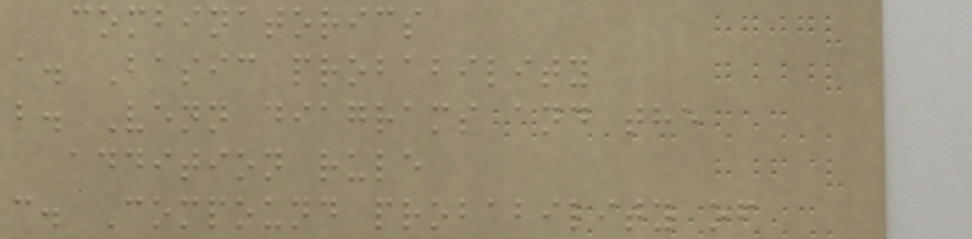combinatorics
a. Basic probability
b. Venn diagrams and the
addition rule
c. Compound probability of
